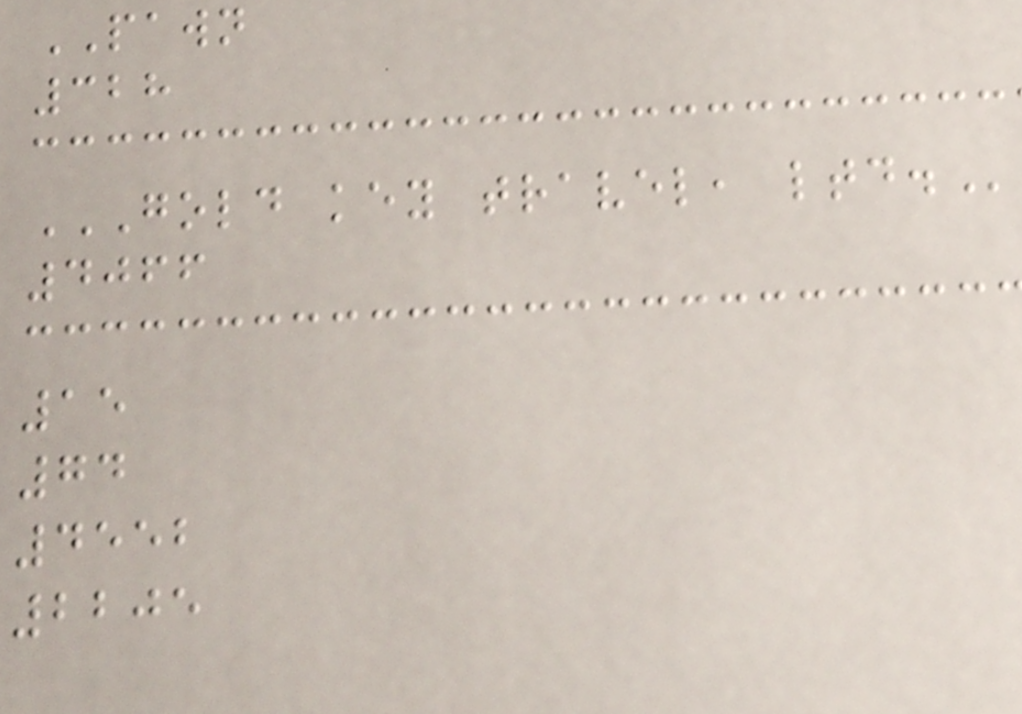PAWN
328
GOLD KEY TRAVEL, LTD.
4066
15
74
4552
2205
